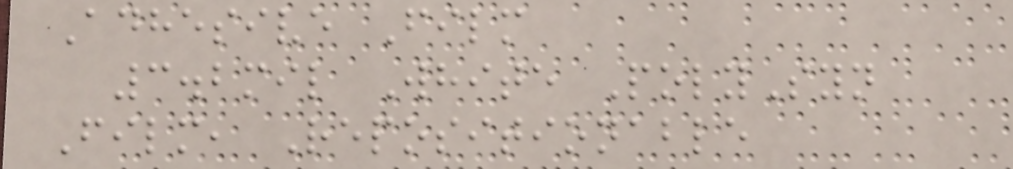Adhesive Film
3.2mil White PolySyn
Film, Repositionable
